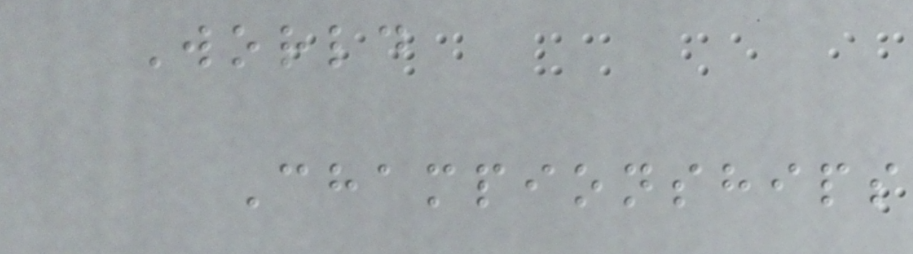World
Championships
